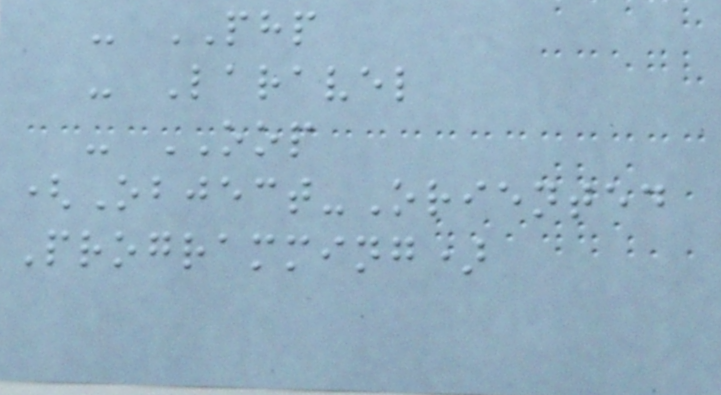- PHP
- Laravel
- OOP
(Object-Oriented
Programming)
